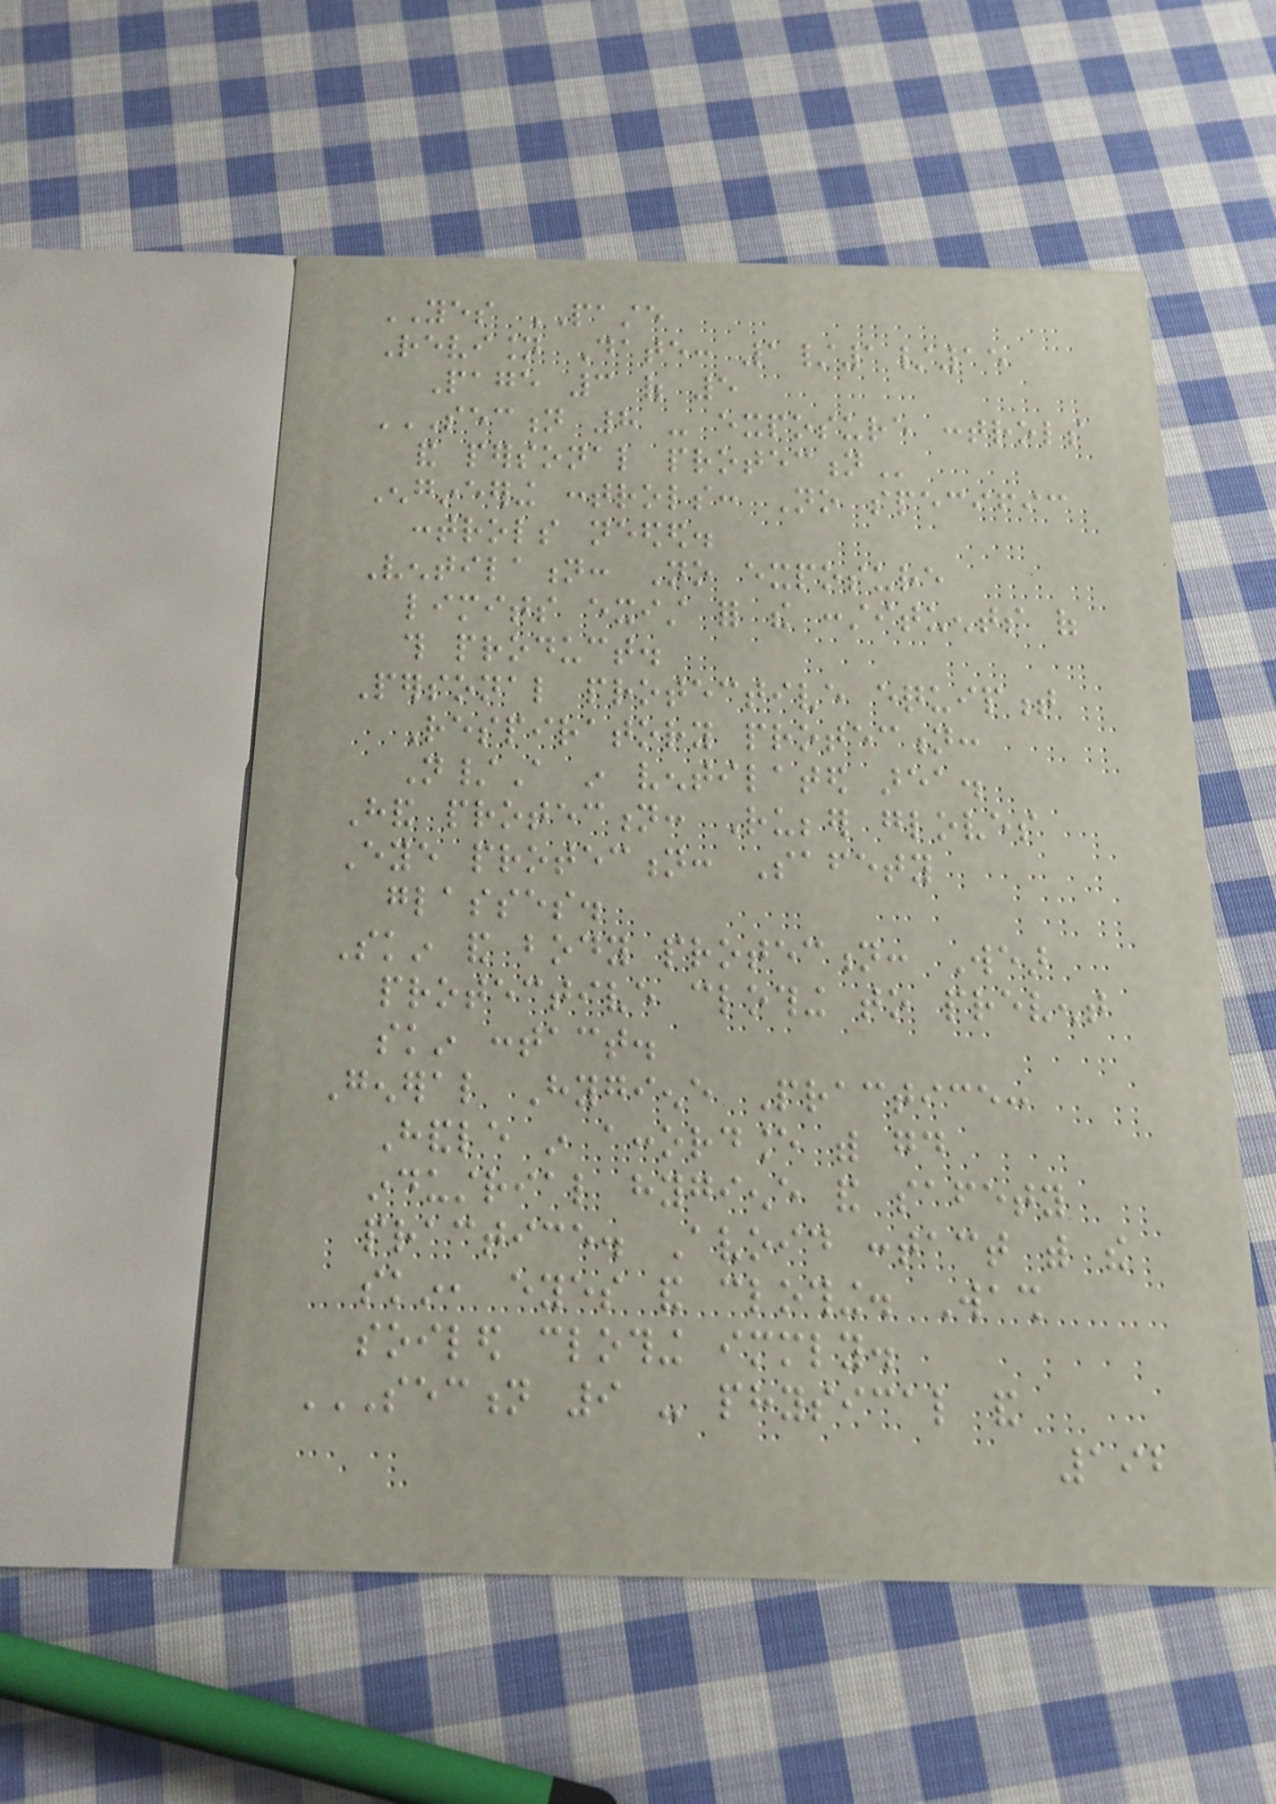YES PASTE
Revision Date: 1/1/15
Page 3 of 5
SECTION 8 - EXPOSURE CONTROLS
AND PERSONAL PROTECTION
Engineering controls: No specific
controls needed.
Ventilation: No exposure
limits exist for the constituents of
this product.
Personal protective equipment
Respiratory protection:
N/A in ventilated area.
Hand protection: Rubber gloves
Eye protection: Safety
glasses.
Skin and body protection: Wear
protective clothing to prevent
skin contact.
General Hygiene Practice:
Handle in accordance with good
industrial hygiene and safety
practice. Avoid contact with the
skin, eyes and clothing. Wash
soiled clothing immediately.
SECTION 9 - PHYSICAL AND
192
